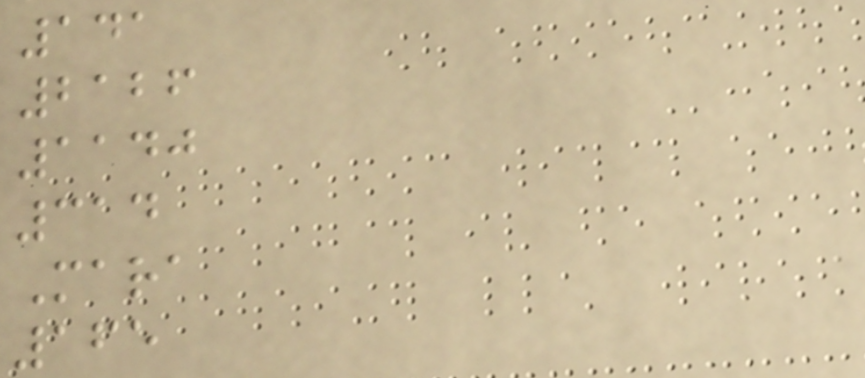141
2126
1140
314
Mara
165
